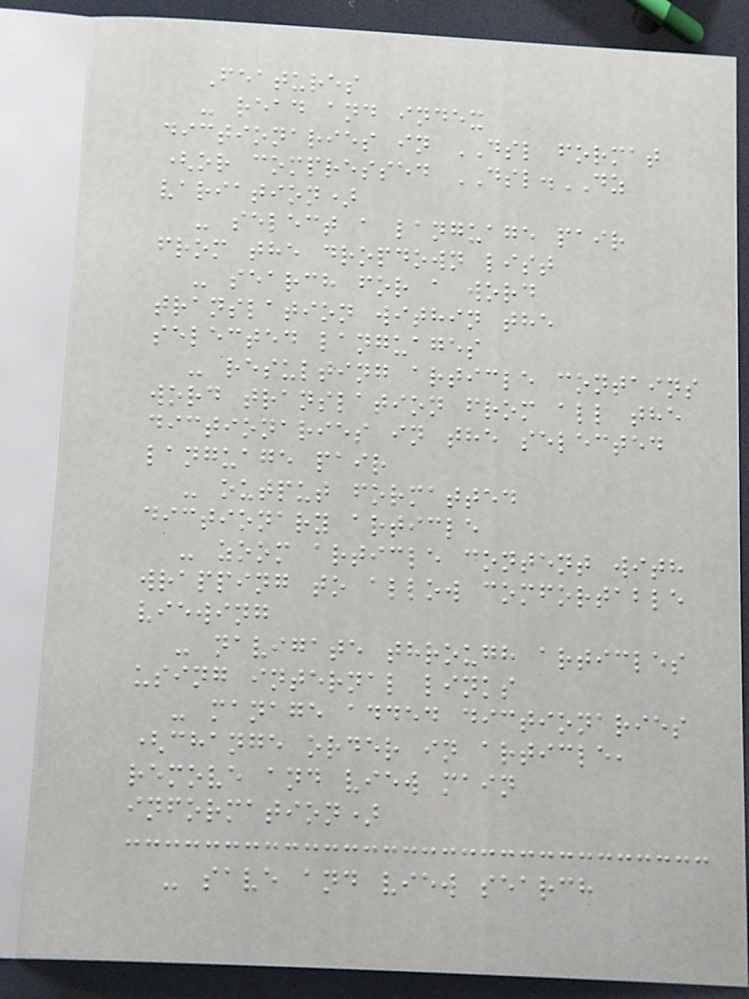Features
- read and index
dictionaries in DSL format
(or compressed DSL.DZ
variation)
- select a language pair
from the dropdown list
- search for a word
translation within the
selected languages
- resulting article contains
word translation from all the
dictionaries in the selected
language pair
- output formatted
dictionary article
- zoom article content with
wrapping to allow comfortable
viewing
- navigate through articles
using internal links
- manage added dictionaries
(change order in article,
remove and view main
information)
- save and view search
